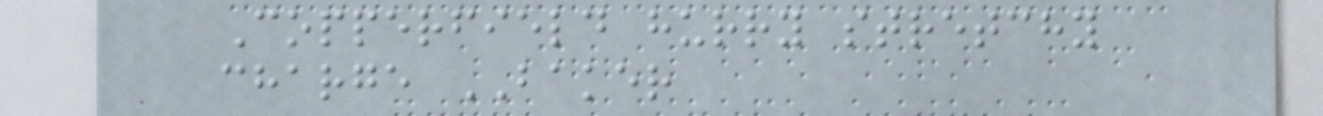Copperfield hurry stretchy
charge BAKER
